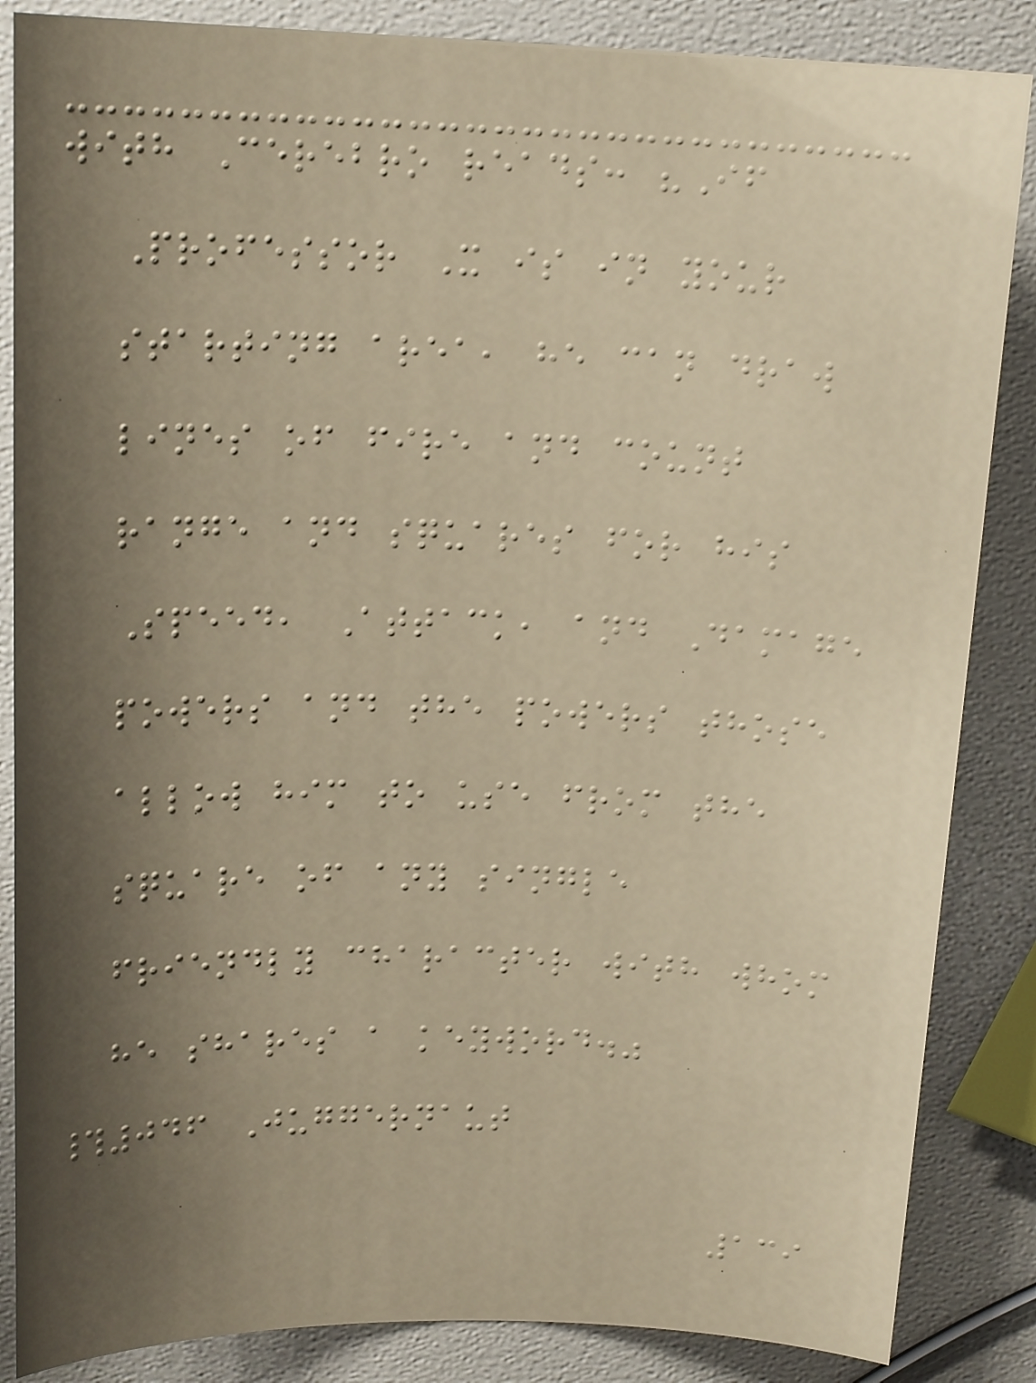with Cerebro reads: "If
Professor X is in your
starting area, he can draw
lines of fire and count
range and squares for his
Speed, Attack, and Damage
powers and the powers those
allow him to use from the
square of any single
friendly character with whom
he shares a keyword."
#046 Juggernaut
139
